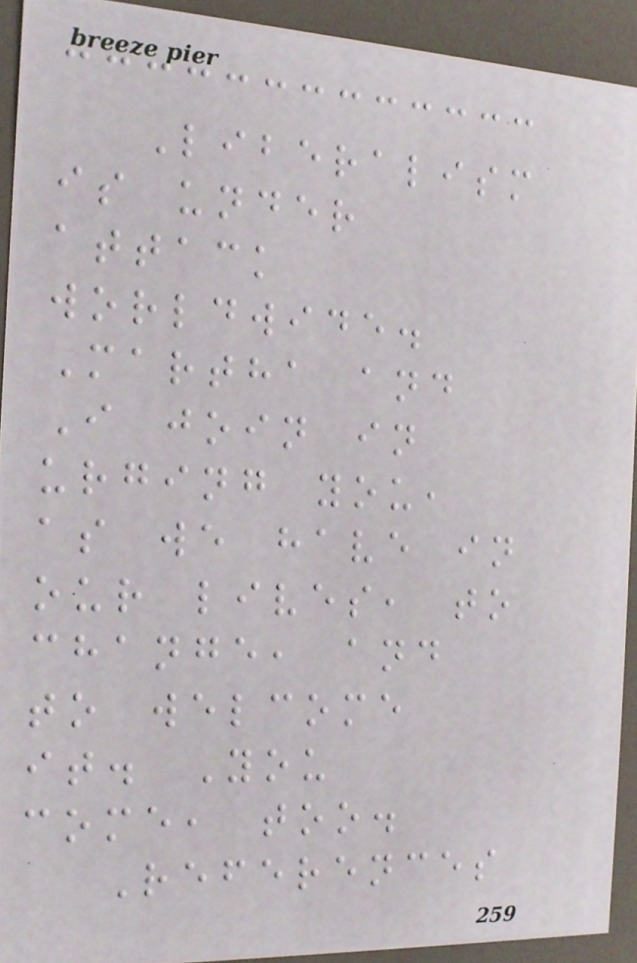Liberalism
is under
attack
worldwide.
Martha and
I join in
urging you,
as we have in
our lives, to
change, and
to welcome
it. You
come, too.
References
